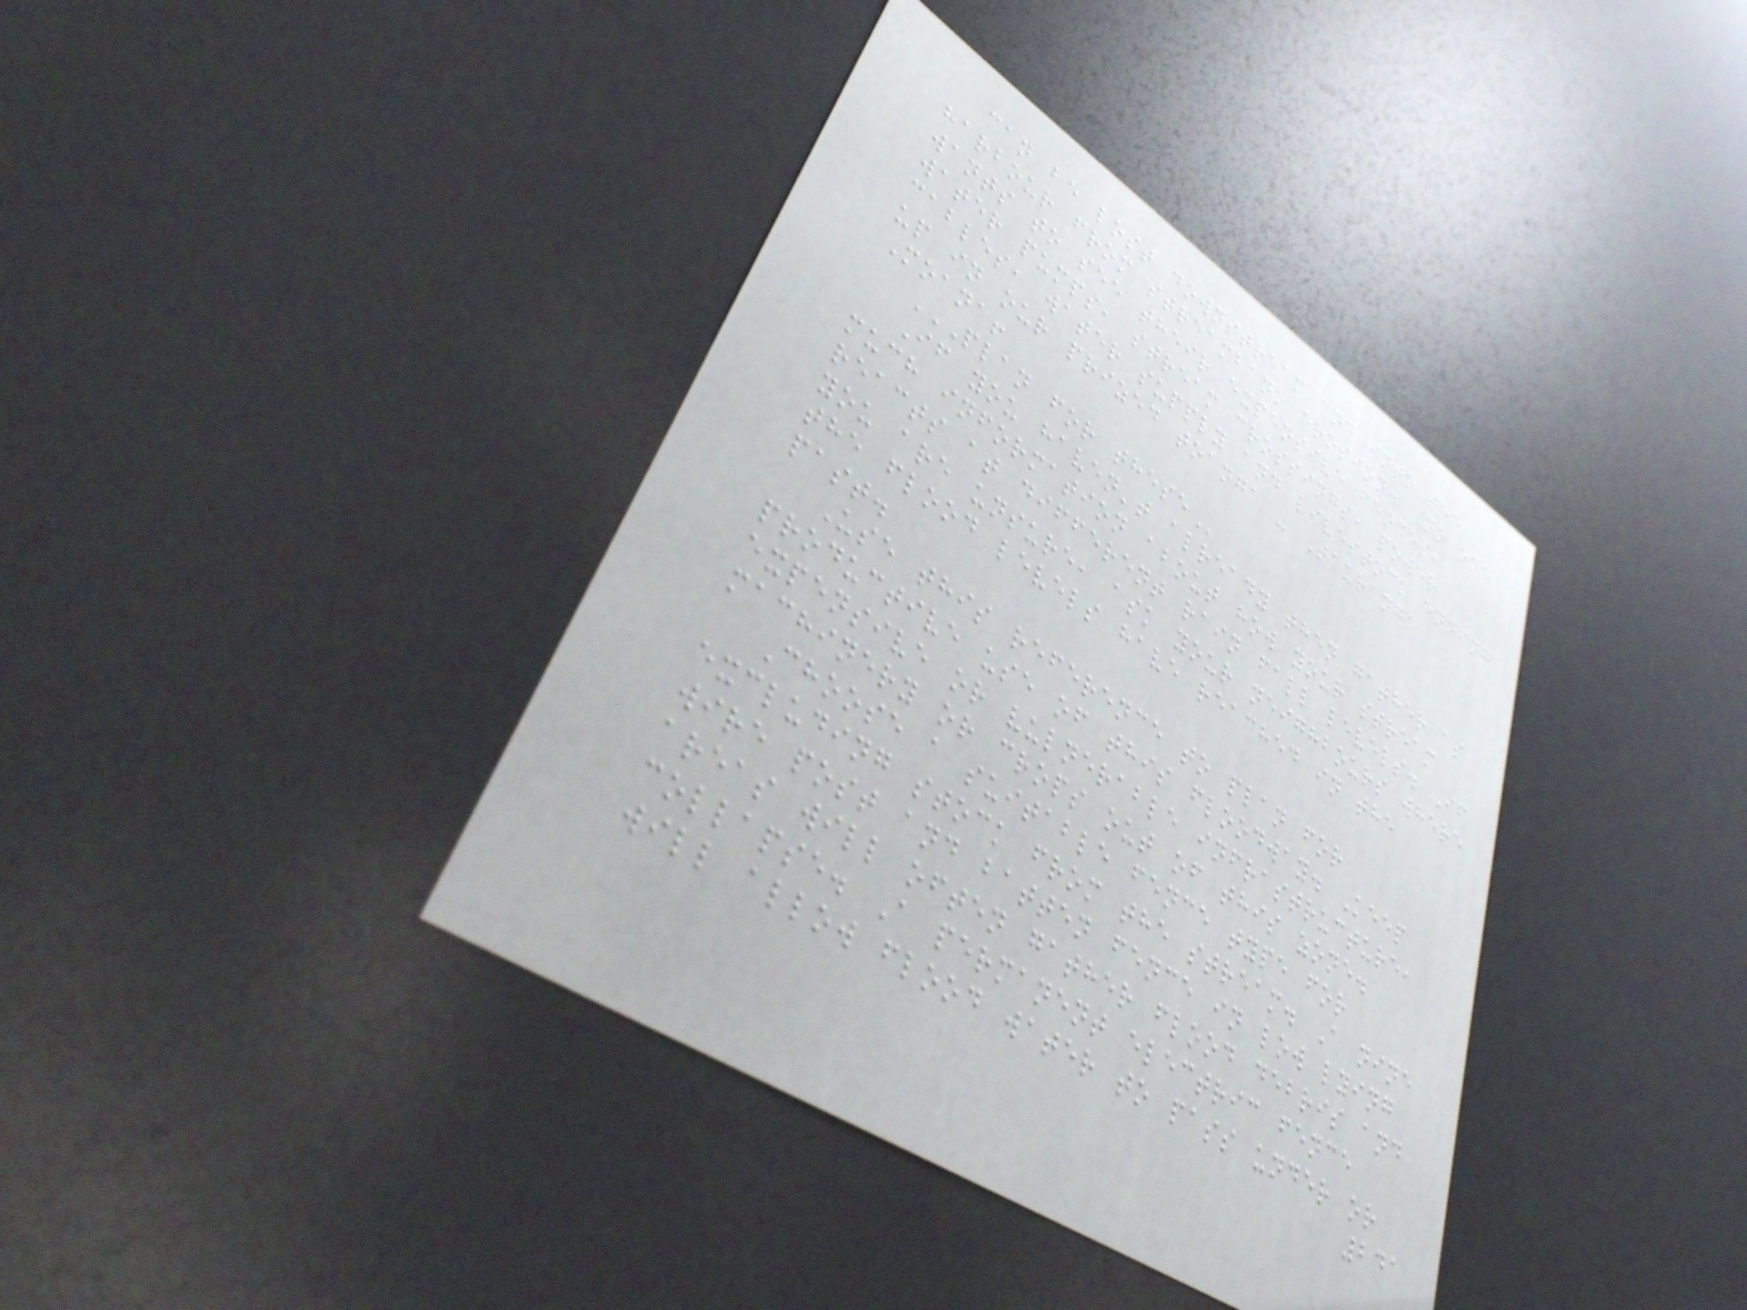can be lost downstream and into the
harbour from streambank erosion. No one
wants to see their expensive fences,
water pumps, stream crossings, power
cables, water supply and livestock ending
up in our prized toanga - Tauranga
Moana!
PLAN FOR THESE
If you haven't already then gather as
much information about how your stream
reacts at different rain fall levels. If
you are unsure, ask your neighbours where
the flood levels have reached in the
past.
Use this reference to plan for
productive use of this floodway. Keep
expensive or vulnerable infrastructure,
machinery or crops out of this zone.
Choose a suitable fence type for
excluding stock from the stream. A nine
wire post and batten fence in low lying
areas will often gather flood debris and
collapse. A permanent electric fence
will allow flood water to pass under or
241
